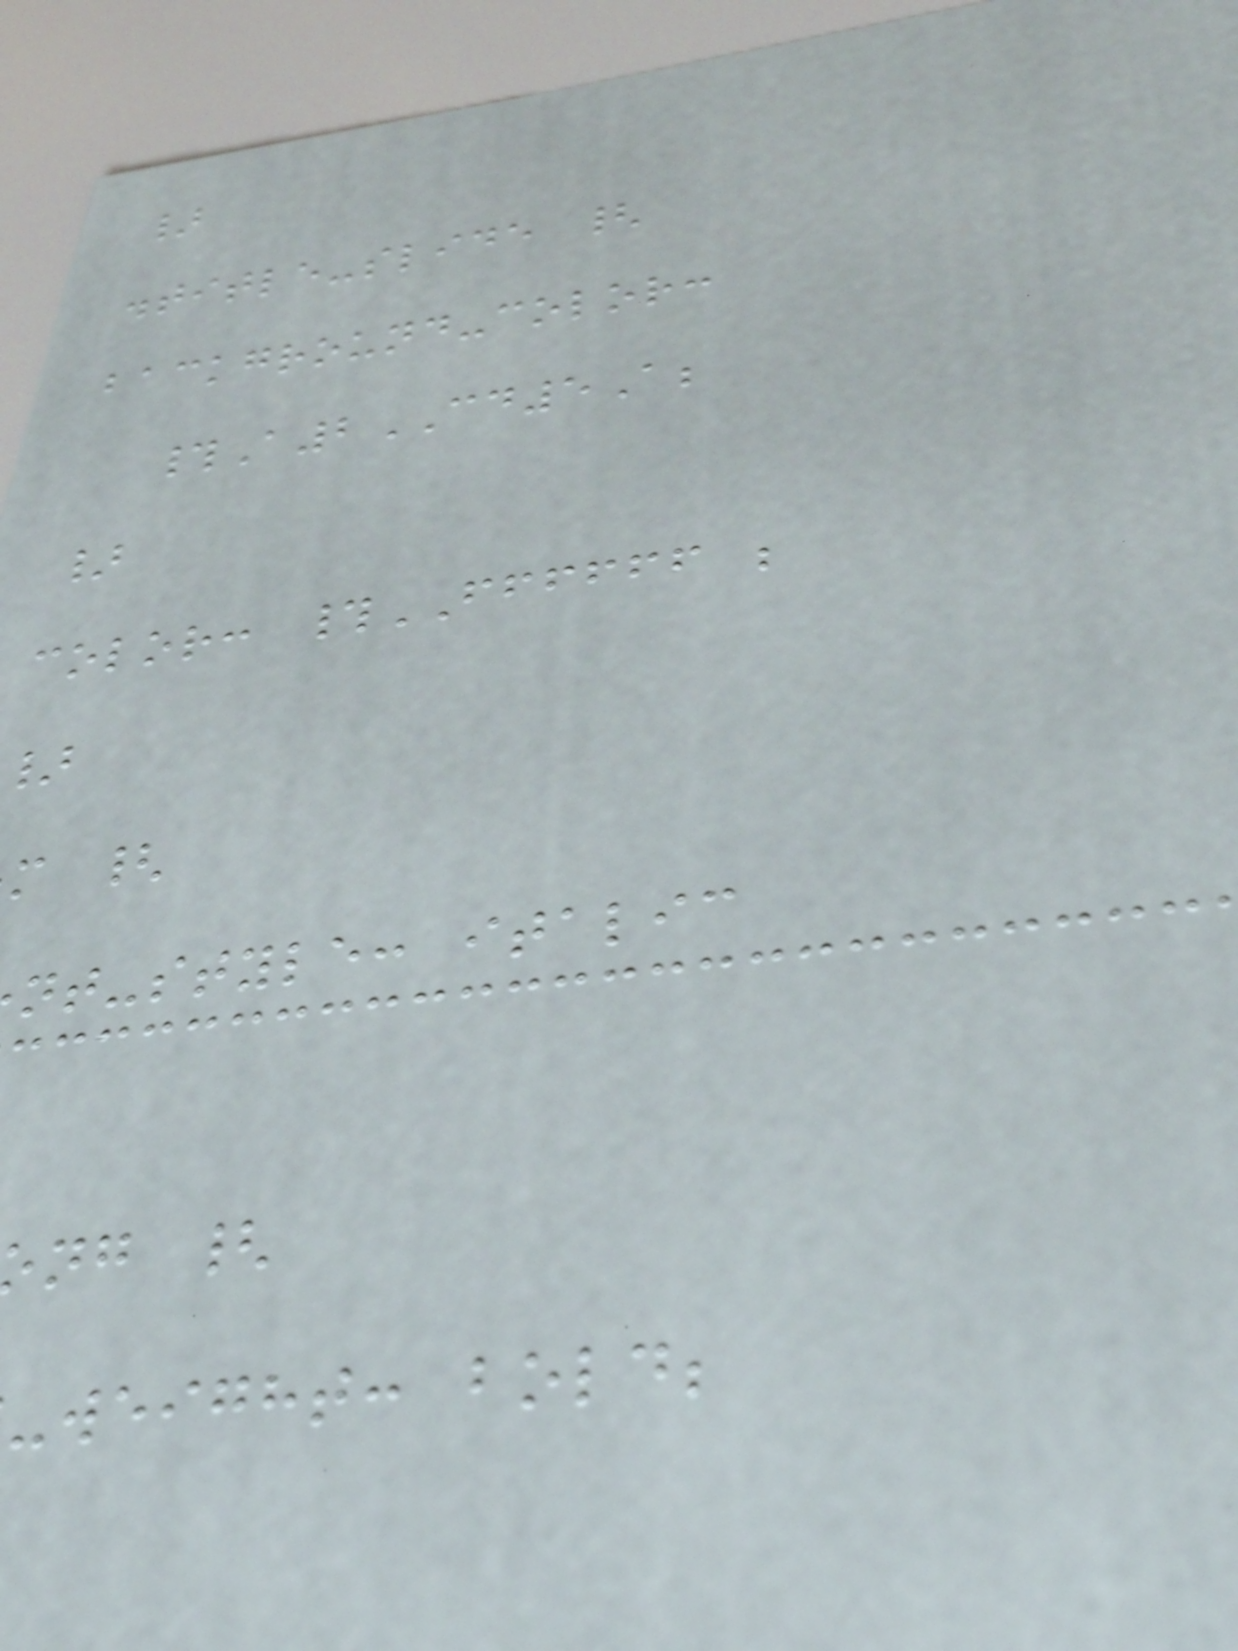}
.title-slide {
background-color:
#A2CD5A;
}
color: #FFFFFF ;
m {
nt-style: italic
ng {
-weight: bold;
